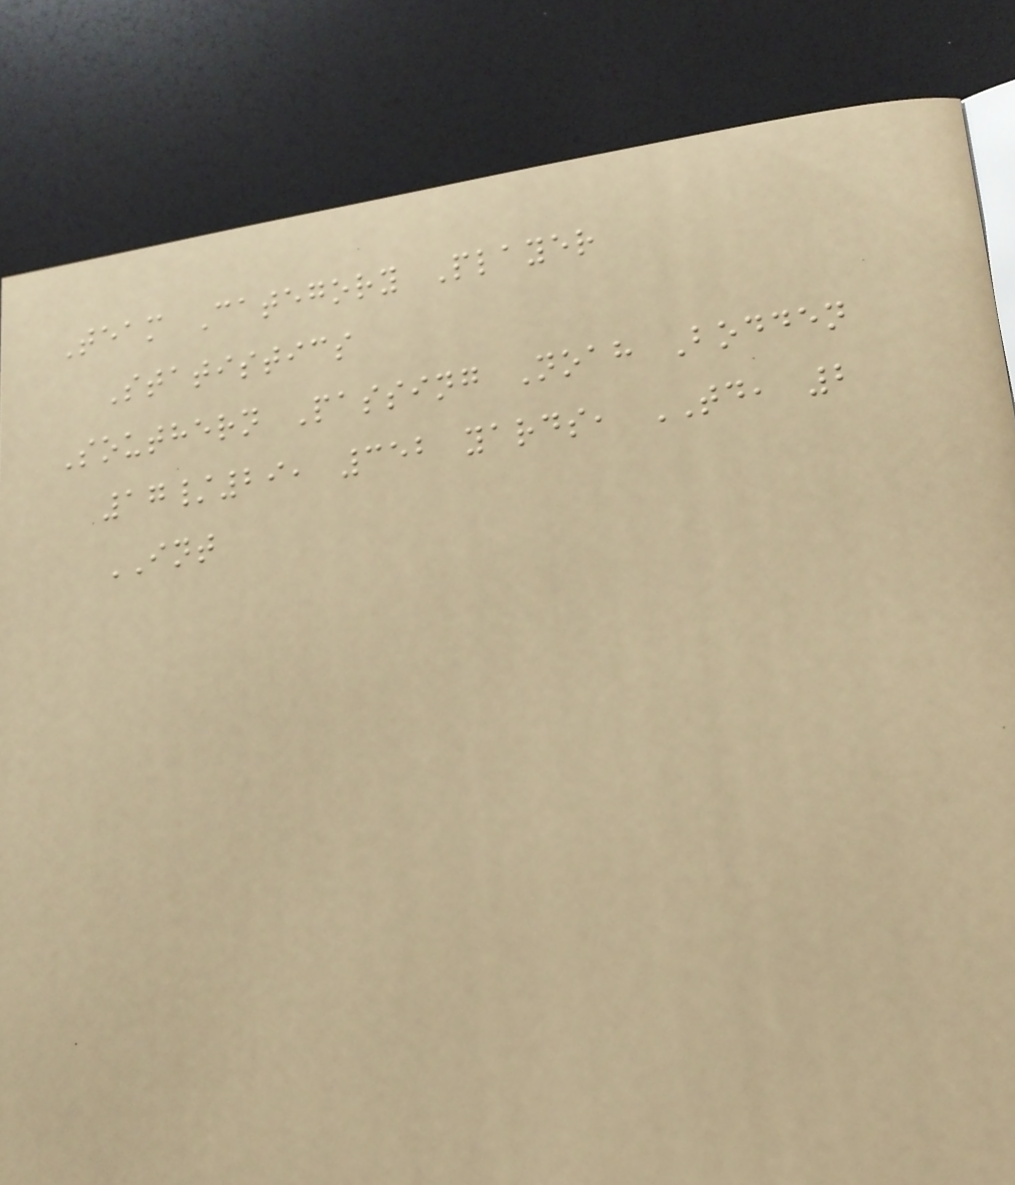Team Category Player
Statistics
Southern Passing Noah Bodden
17/29, 352 yards, TD, 2
INT
